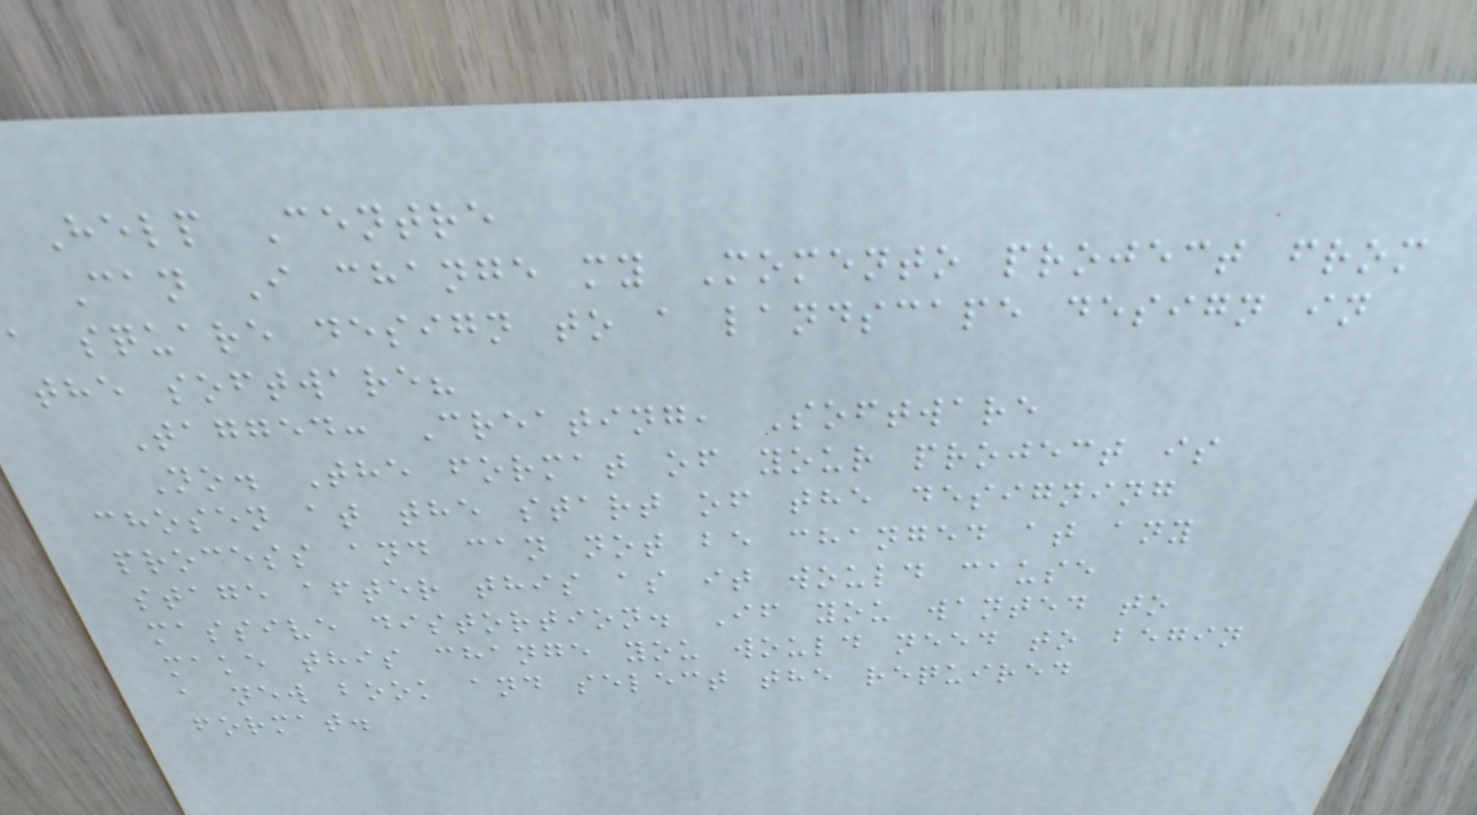Help Centre
Can I change my Momento project from
a square design to a landscape design in
the software?
Tagged: Creating, Software
No. The format of your project is
chosen at the start of the designing
process and can not be changed at any
stage after this as it would cause
massive distortion. If you wanted to
make this change you would need to begin
a new book and select the required
format.
